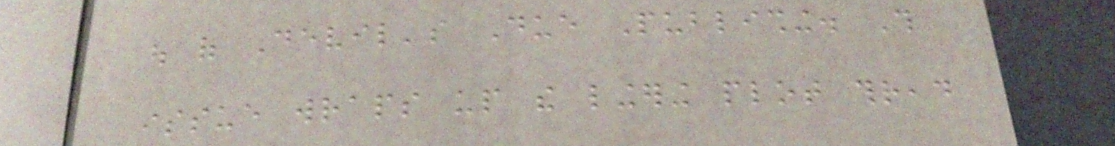out of Devil's Due Publishing. This
issue wraps up the lingering plot thread
